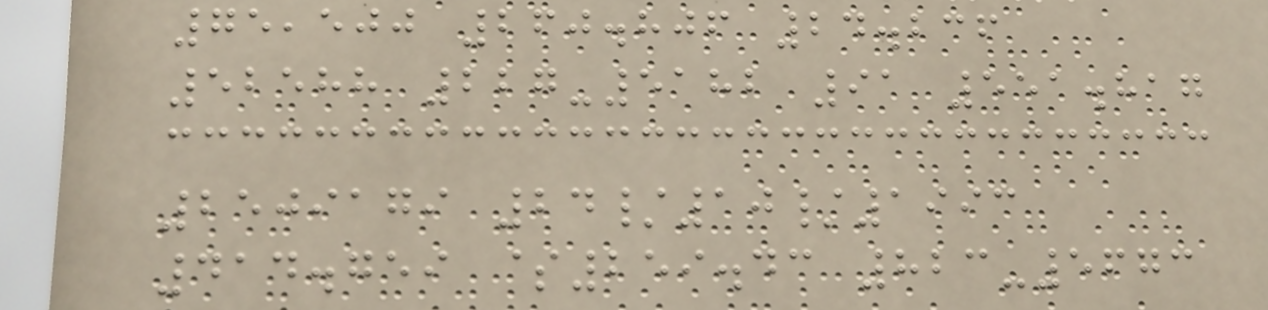75,500 260.806 24.236
52588 227-5182 91 551.817
2509179 24/10/1993
414.759 $259.43 823-5673
